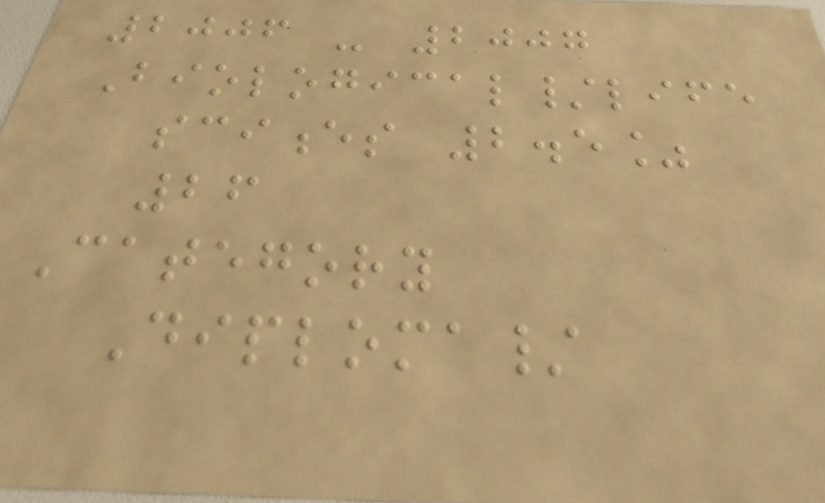2006 - 2007
Biological/life
sciences 2.5%
26
Category
Diploma/
